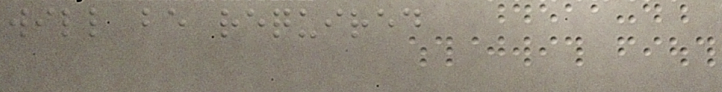will be required
